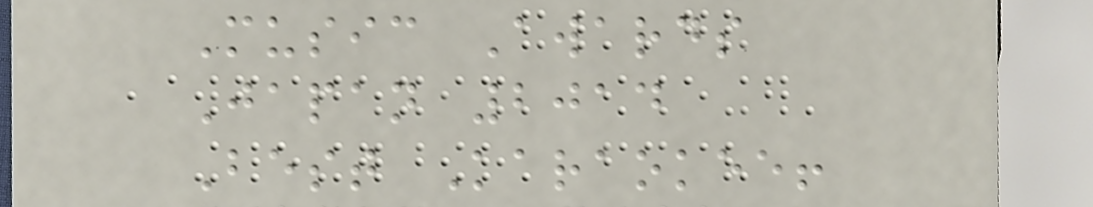Music Awards
Japan 2014
Best Karaokee!
